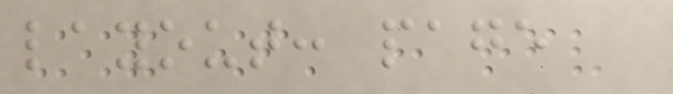layout: page
